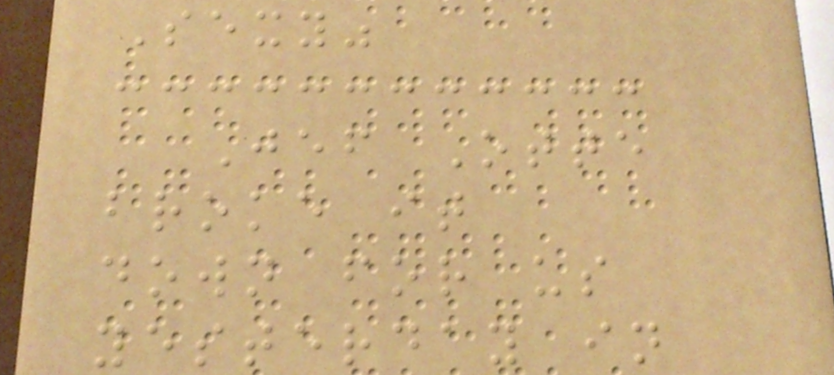Sexy"
Jef Otte
broke it
down for us
yesterday in
